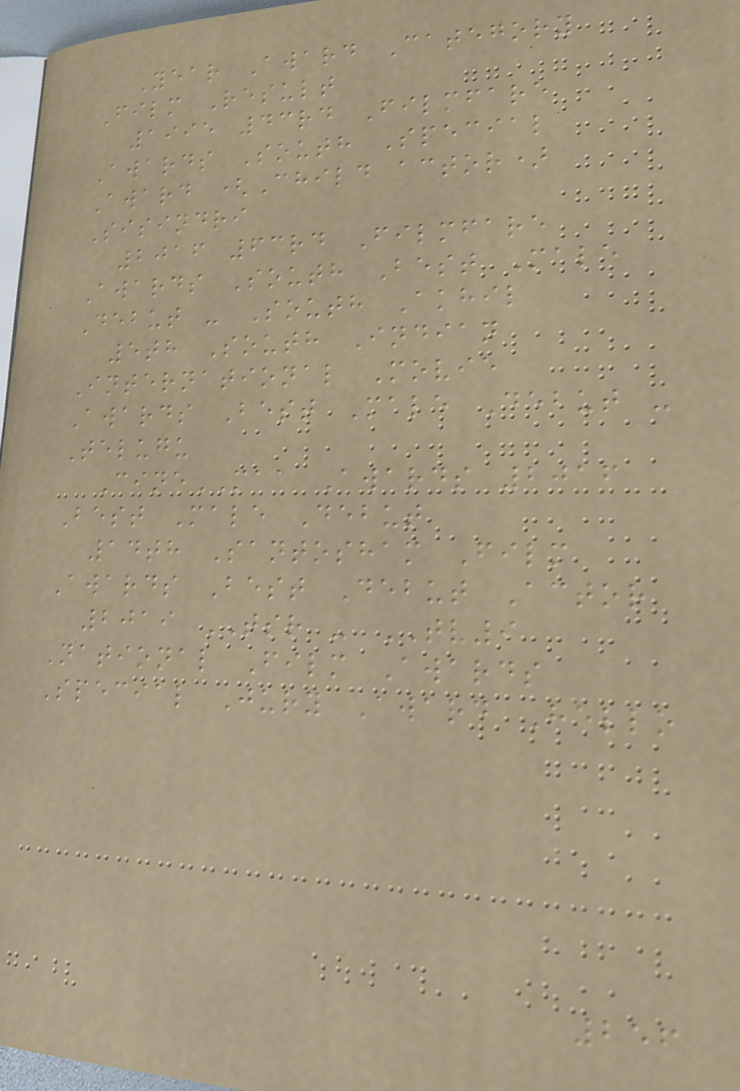Year Award Category
Film Result
1995 43rd Filmfare
Awards South Special
Award (Child actor)
Sisindri
2016 63rd Filmfare
Awards South Best Male
Debut - South Akhil
5th South Indian
International Movie
Awards Best Male Debut -
Telugu
CineMAA Awards 2016
Best Male Debut
14th Santosham Film
Awards Best Debut Actor
2019 TSR - TV9
National Film Awards
Special Jury Award Hello
256
